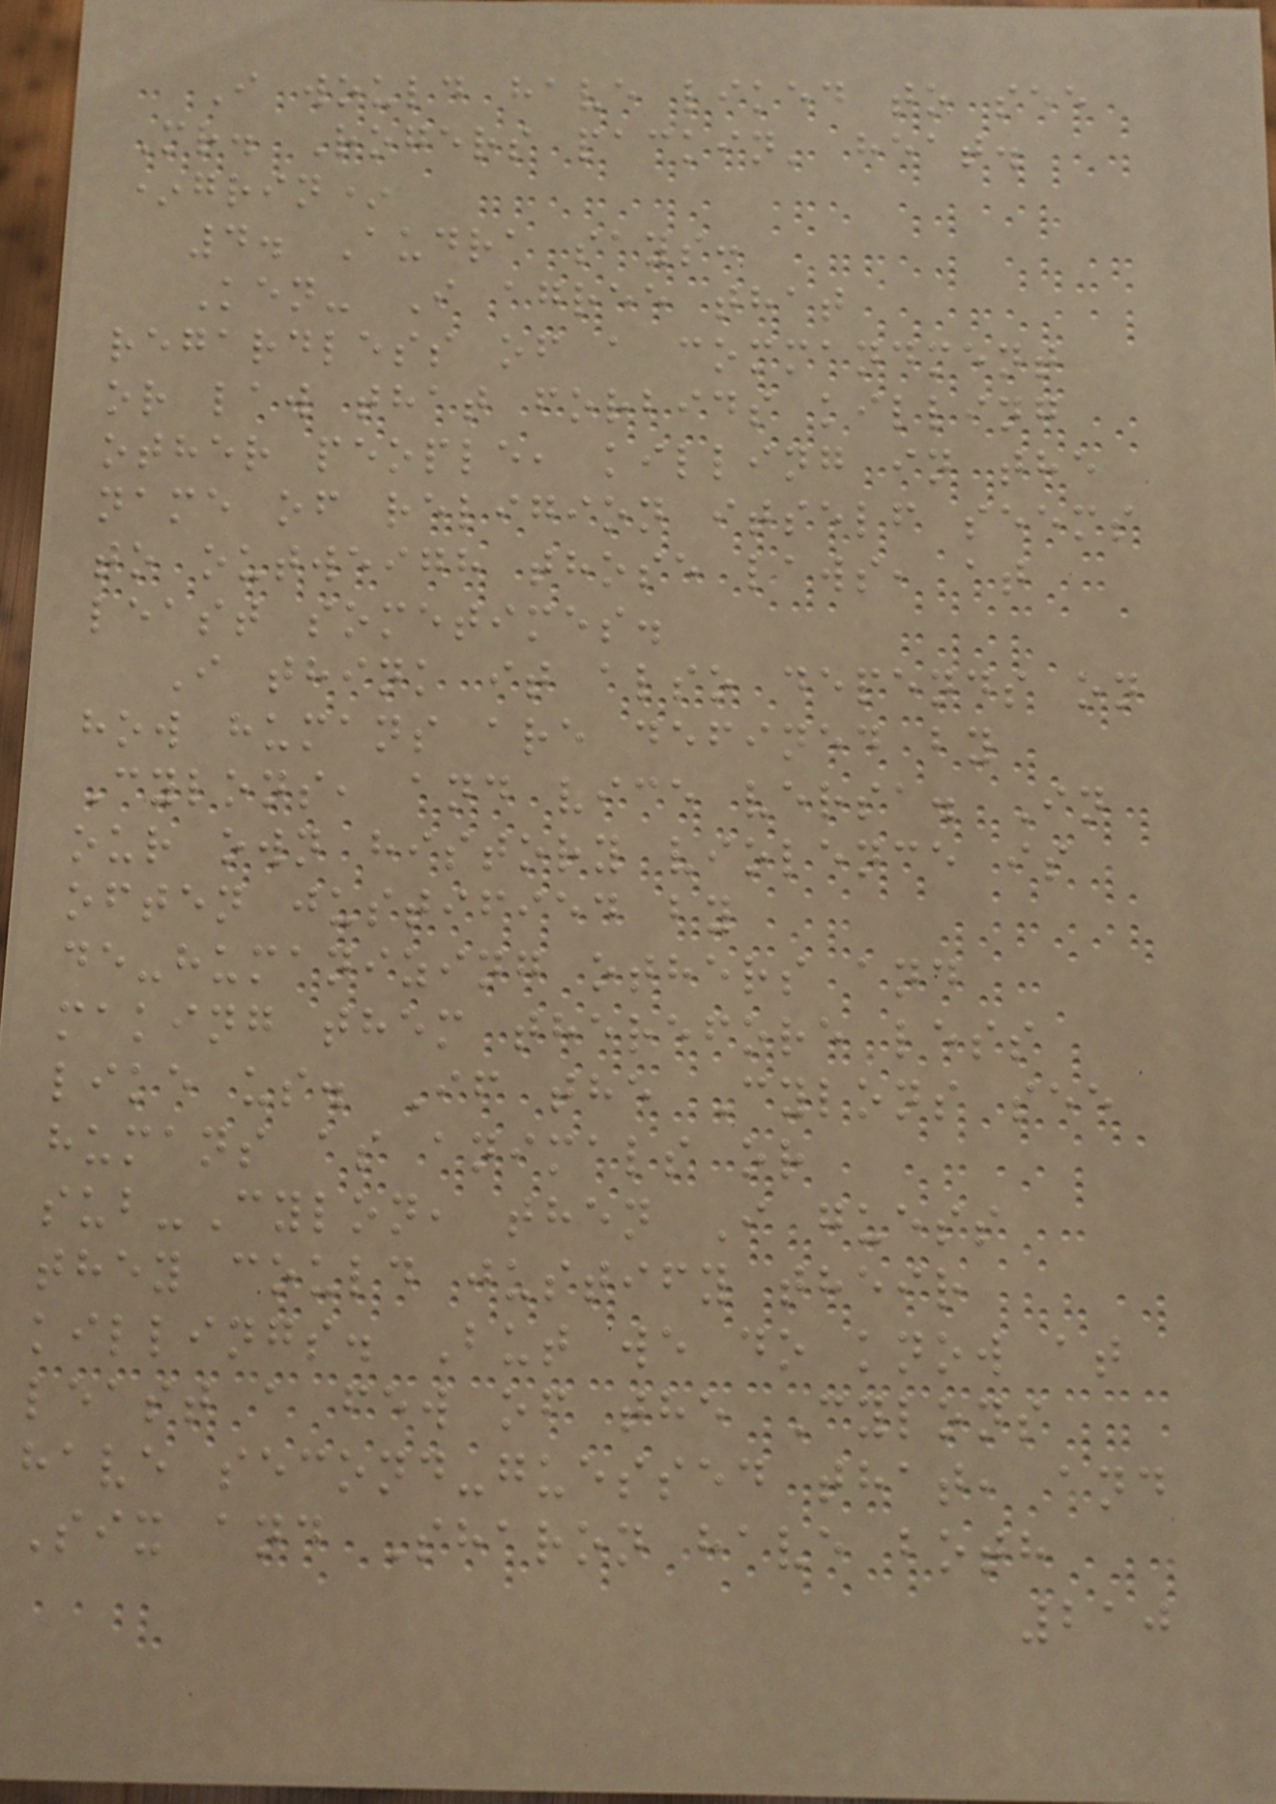I would have liked to see
Mr. Rogers packin' heat.
*grin*
4. Audra says:
Ken- I agree that
regardless of a commandment
or law that forbids killing
other people, killing in the
name of religion itself seems
to outweigh those laws, at
least sometimes.
I think it also depends on
how humans are defined by
Cylons, and vice versa. In
our own history violence is
often justified by
de-humanizing others and
making them therefore less
like us. If the Cylons see
humans as animals or
sub-Cylon, then I guess
they could justify their
killings. But we do know at
least a few of the Cylons
have second-guessed that, and
Six and Sharon have both
210
